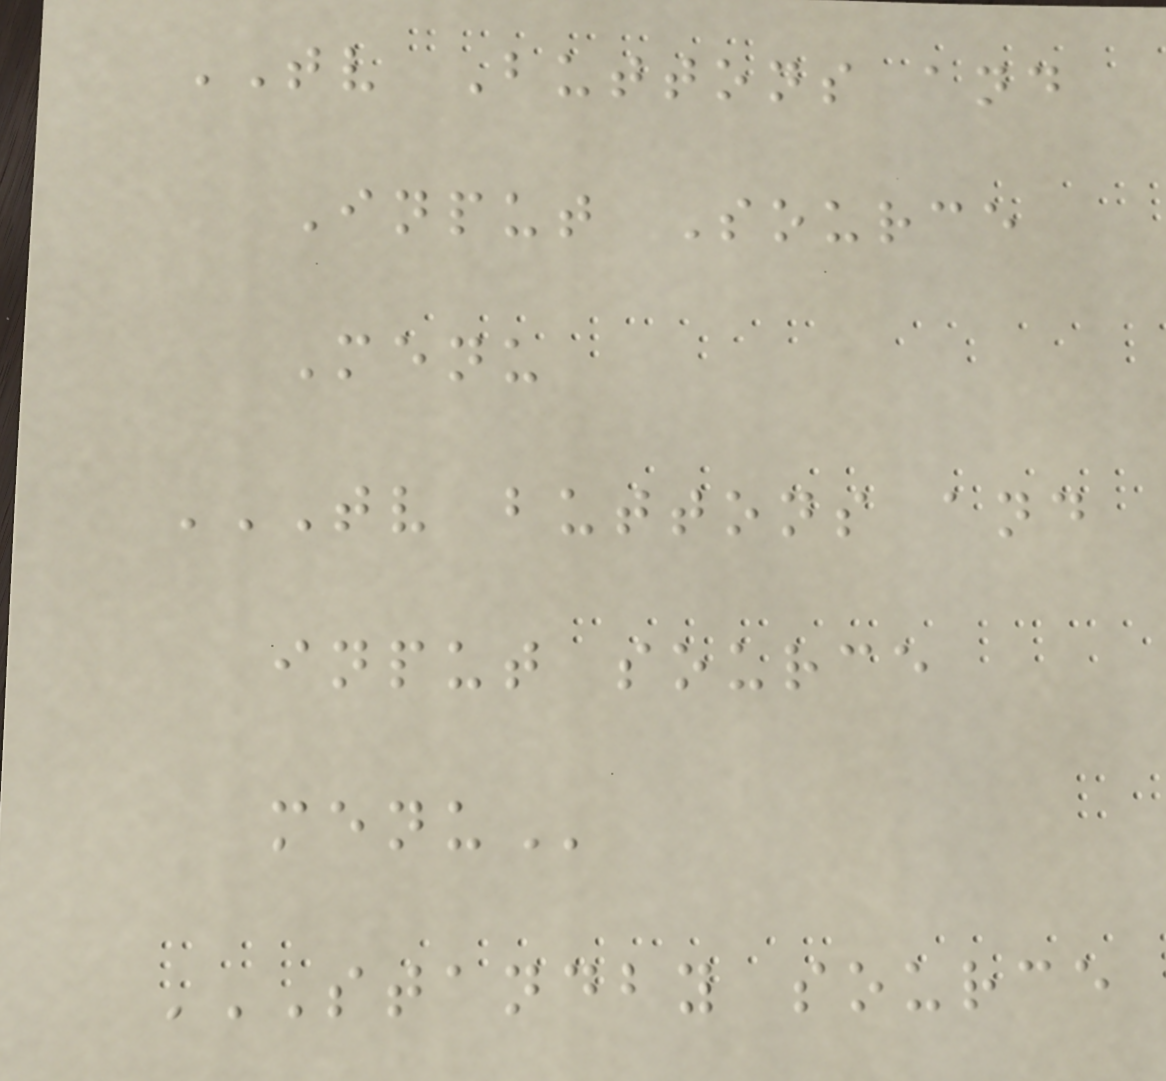TV Buttons and
Input Source
Menu
TV BUTTONS AND
INPUT SOURCE
MENU
STANDBY SOURCE
